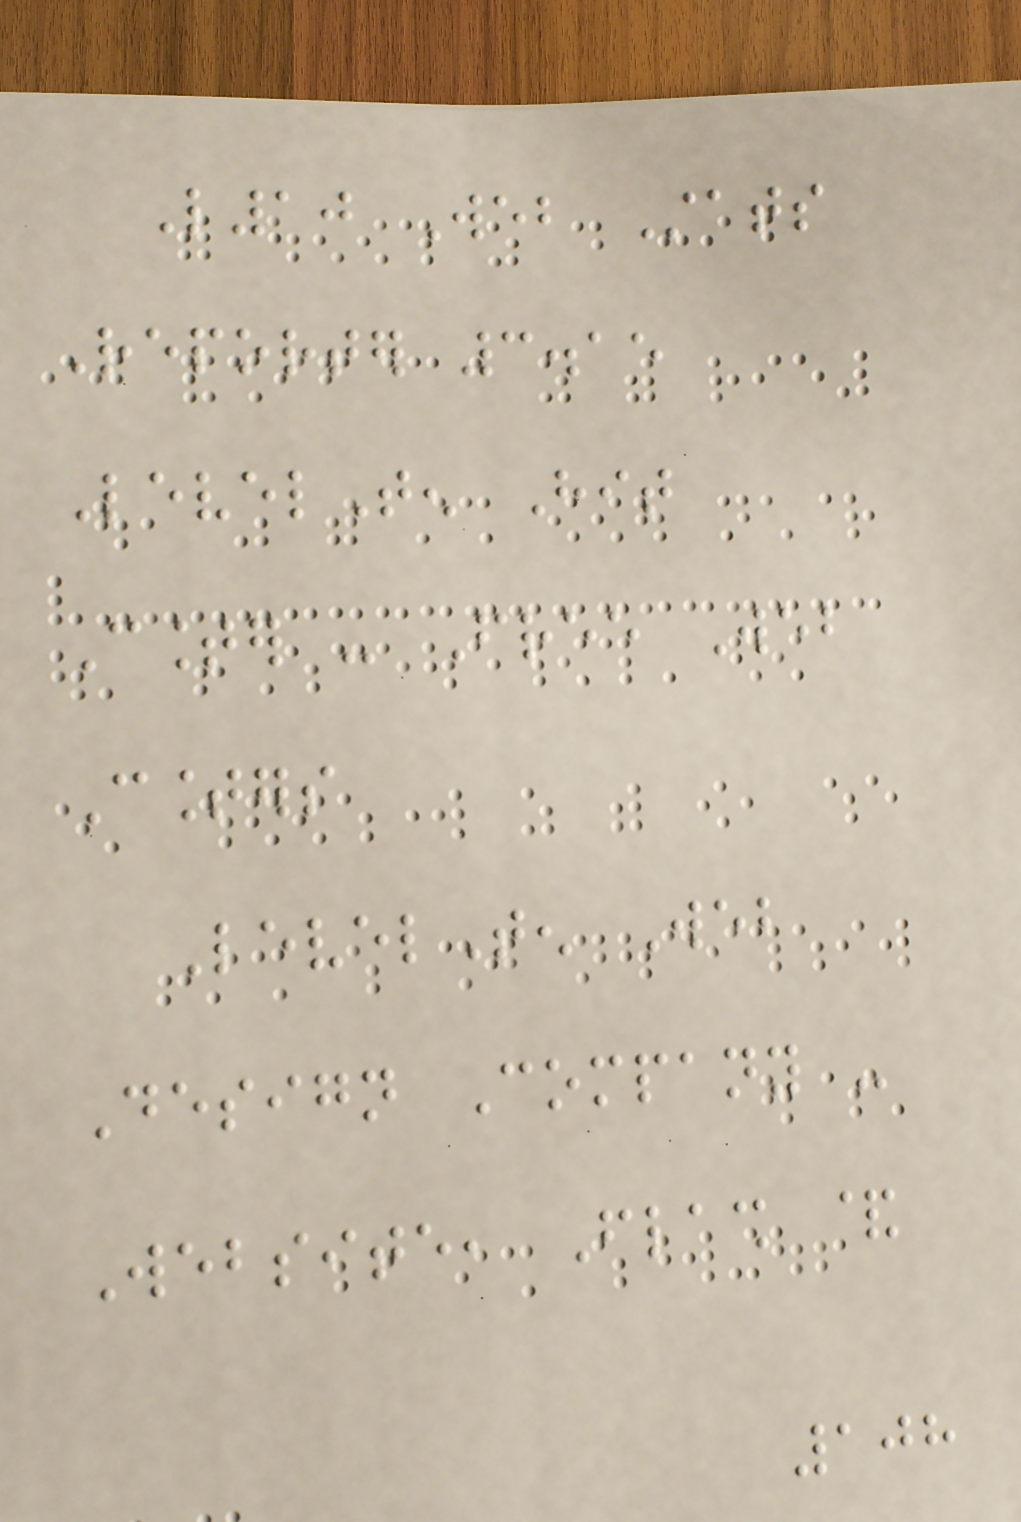L10 Web Stats
Reporter 3.15
LevelTen Hit
Counter - Free Web
Counters
LevelTen Web
Design Company -
Website, Flash &
108
